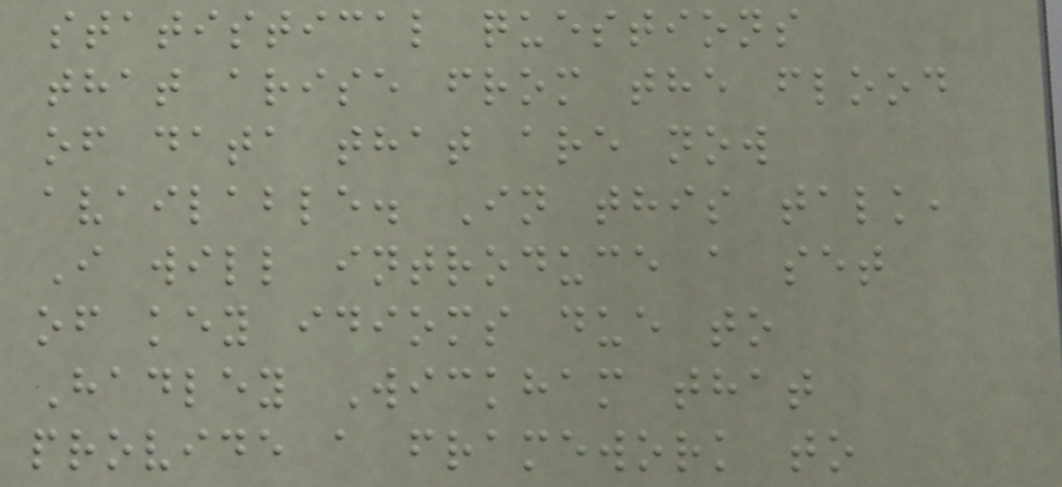statistical questions
that arise from the flood
of data that are now
available. In this talk,
I will introduce a set
of key idioms due to
Hadley Wickham that
provide a framework to
